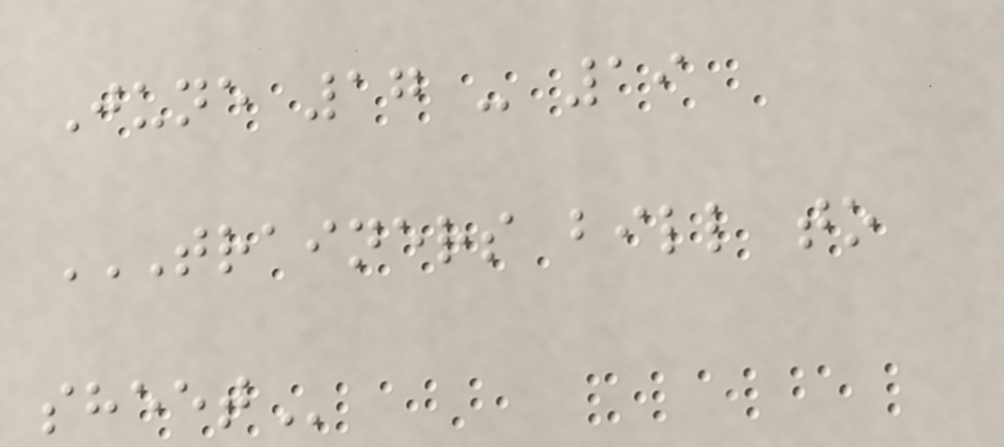June 17 - 19
TRAINERS BILL TO
SHEET
